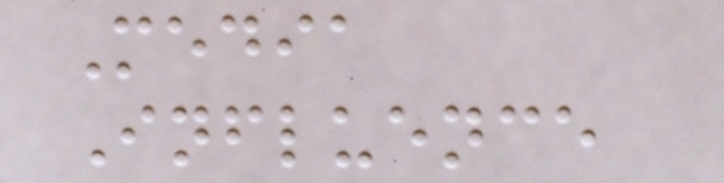Media
Influence
